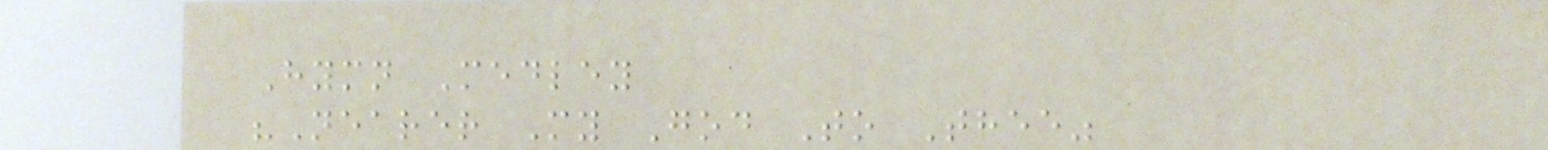Hymn Medley
"Nearer My God To Thee"
